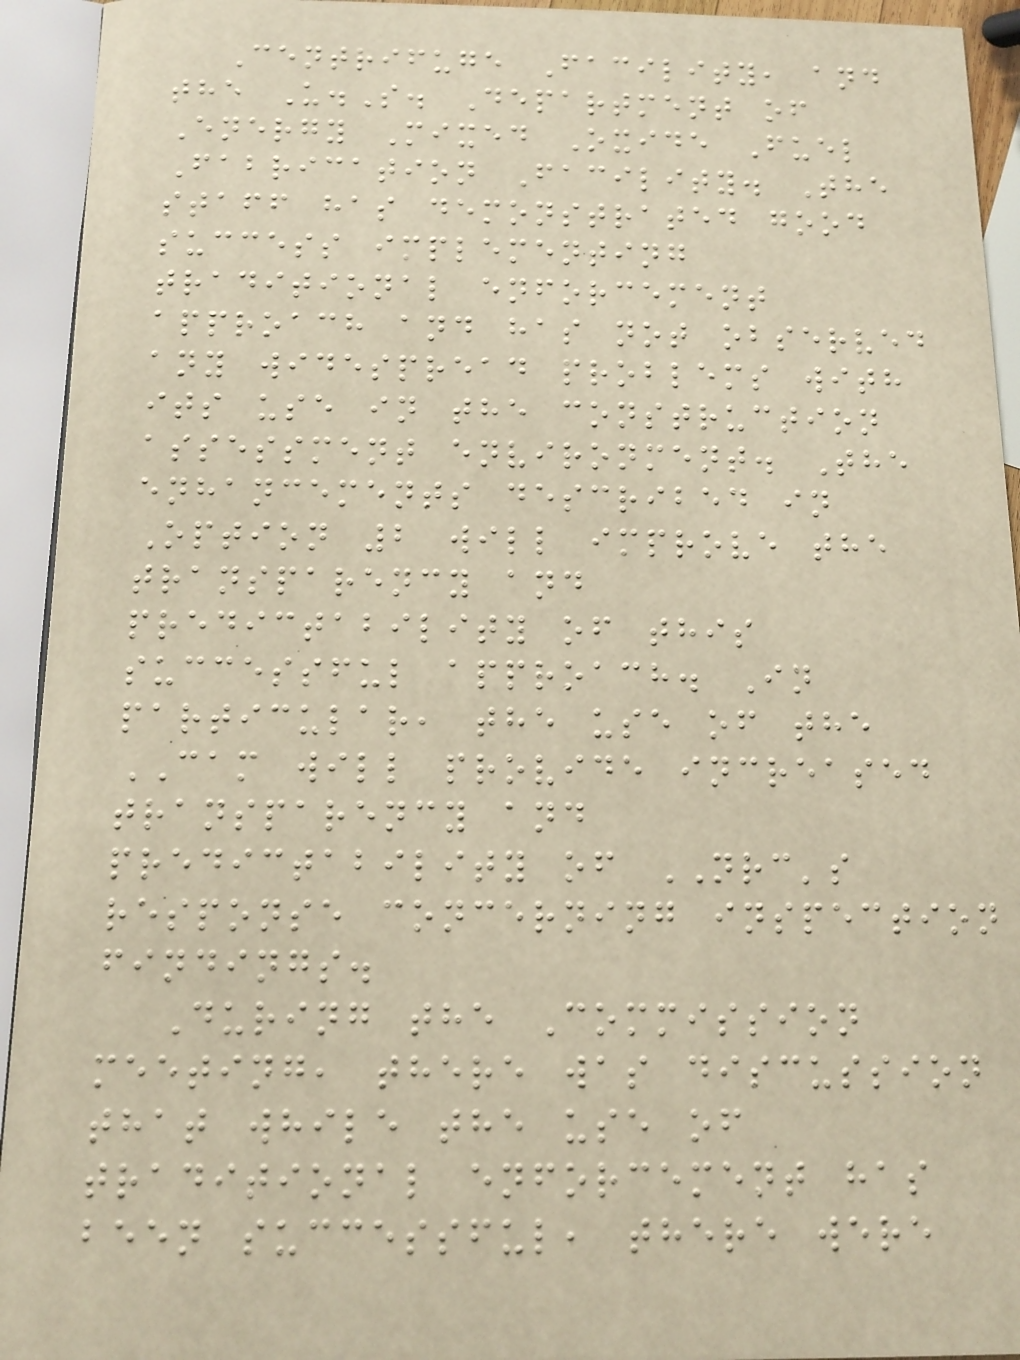Centrifuge Facility, and
the U.S. Department of
Energy Mixed Oxide Fuel
Fabrication Facility. The
staff has demonstrated good
success implementing
traditional enforcement
approach and has not observed
any widespread problems with
its use in the construction
assessment environment. The
enhancements described in
Option 2 will improve the
transparency and
predictability of this
successful approach. In
particular, the use of the
CAM will provide increased
transparency and
predictability of NRC's
response concerning inspection
findings.
During the Commission
meeting, there was discussion
that while the use of
traditional enforcement has
been successful, there were
